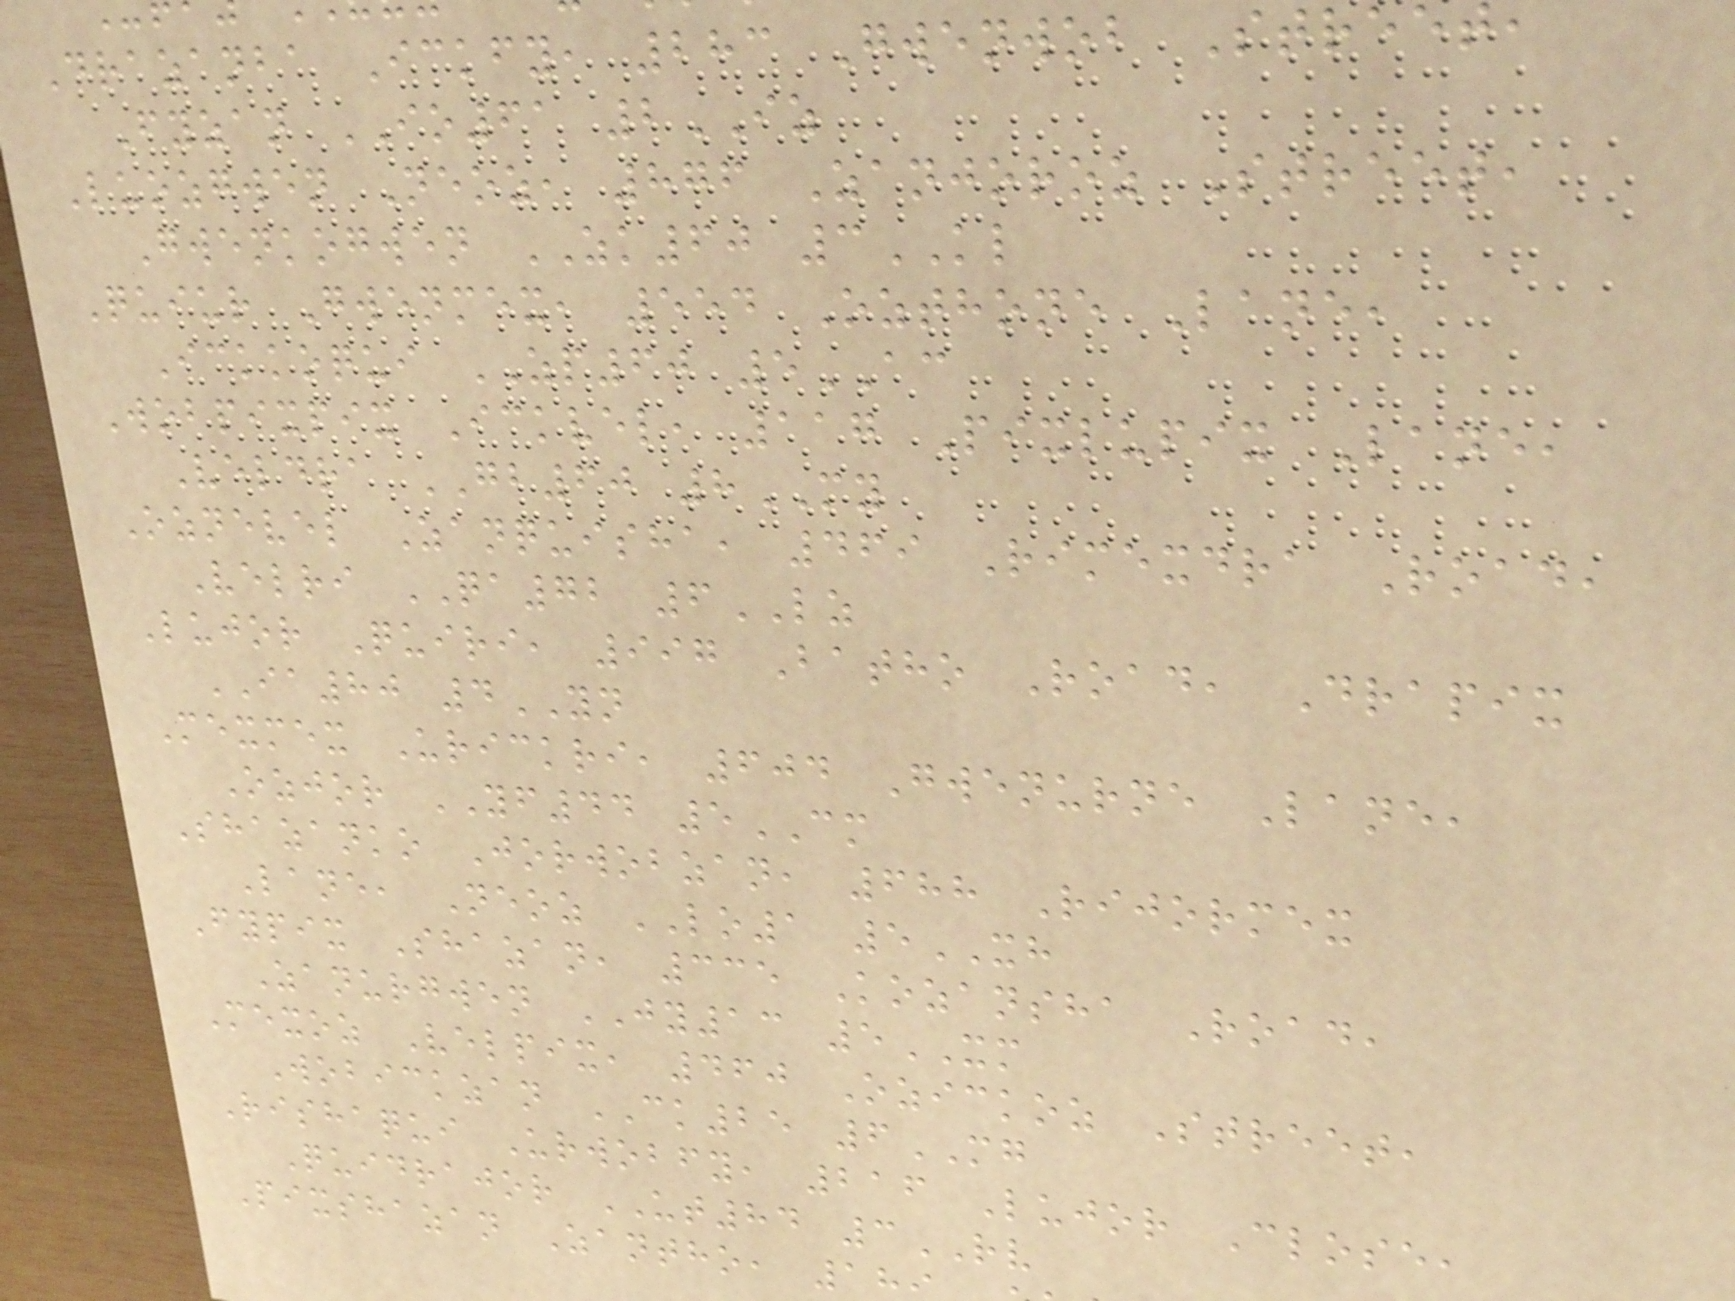Drazanba Ickfy, 283 Gwenwob Street
Fyzan IO61 2IZ
Luozgwen Neoz, 876 Zanjoroz Street,
Gwenkogwen ZK60 3KL
Quiur Gwenmex, 554 Ozthone Lane,
Ickkoqui ZP60 5AC
Wobpixpix Ickvel, 117 Pixlupix Lane,
Veldra GB60 8MY
Oznevel Zanquisha, 469 Rimexdra Road,
Velri QA72 6LZ
Lujor Quiri, 997 Batho Road, Drapix
IA80 4YN
Mexmex Urickri, 604 Gwenurne Lane,
Ozjor YF44 5CM
Shazanko Jorwobzan, 688 Rijormex
Lane, Neoz LO1 5XH
Fypix Shazan, 335 Kozansha Road,
Zanurgwen JY13 5XM
Mexoz Velpix, 460 Ozickoz Street,
Wobickzan CK25 6MG
Rishaqui Urwobfy, 216 Lujor Close,
Quidrajor UT84 3RV
Pixshazan Zantho, 18
